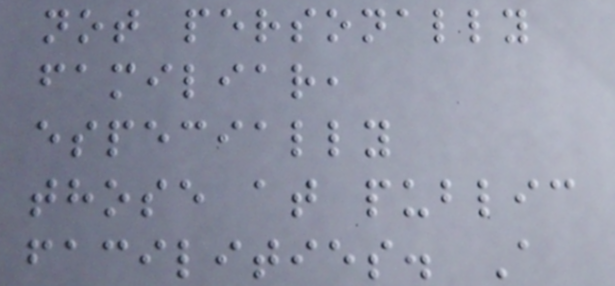not personally
familiar,
especially
those at public
facilities. A
